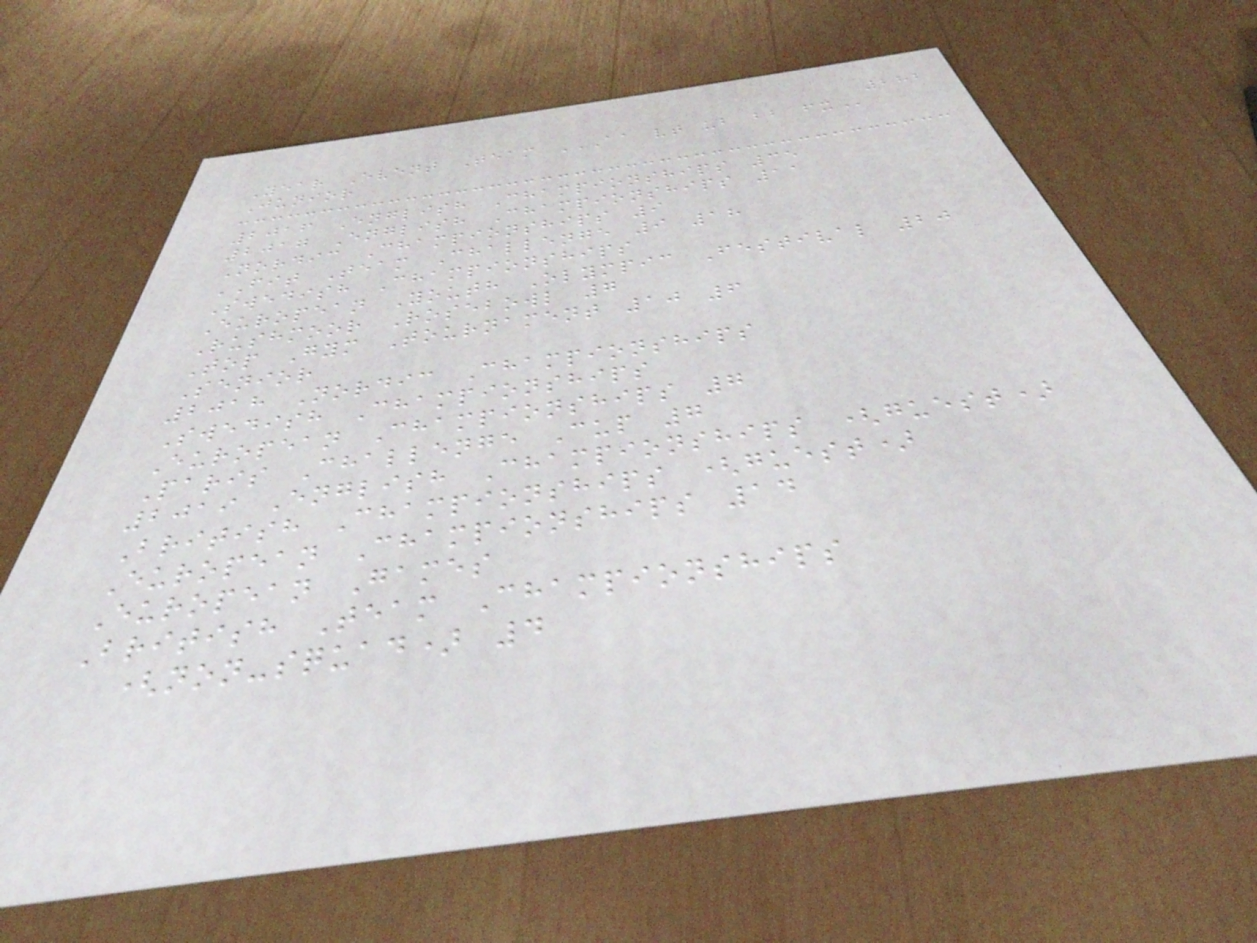282
Year Event Team AA VT UB BB FX
Junior
2016 English Championships 35
2017 English Championships 11
Nordic Championships 9
FIT Team Challenge 9 18
Swedish Championships
European Youth Olympic Festival 20
Rushmoor Rosebowl 7
Top Gym Tournament 10 6
Senior
2018 Nordic Championships
Swedish Championships
European Championships 7
Paris Challenge Cup 7
2019 English Championships (guest)
British Championships (guest)
European Championships 14
European Games
British Team Championships
(non-squad) 4
